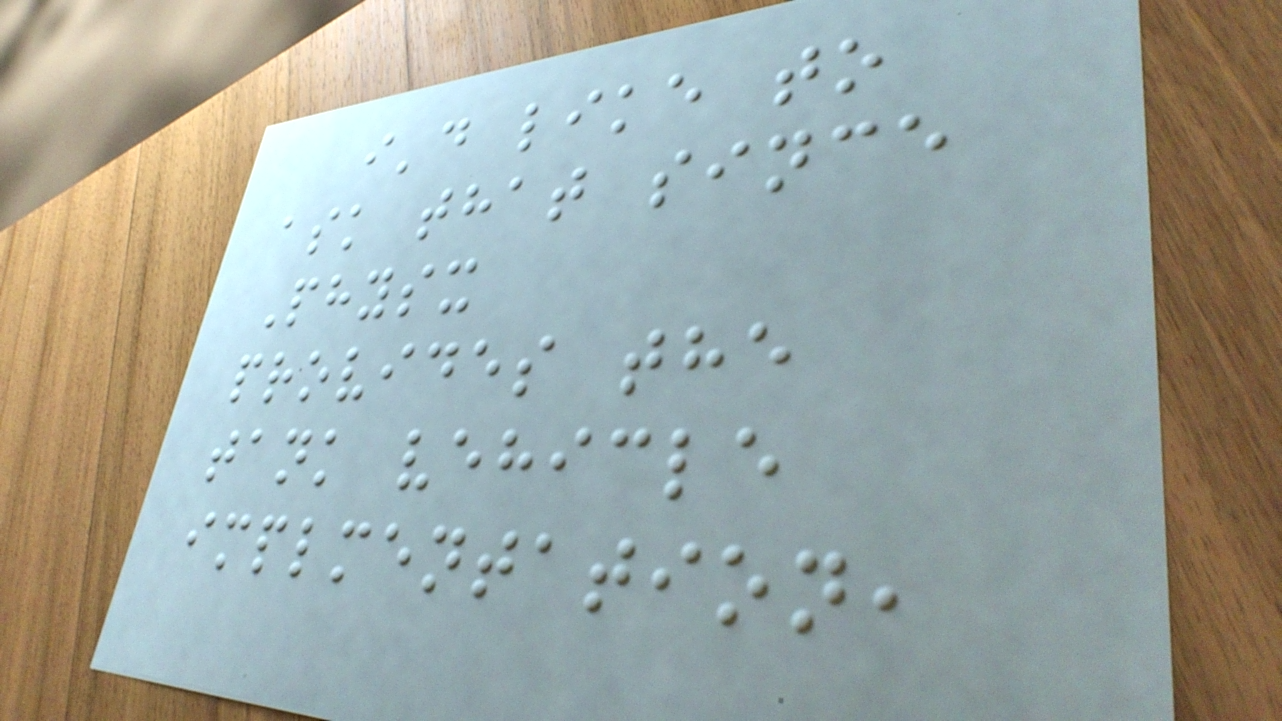i'd like to
ask that since
Physx
provides the
tank vehicle
implmentation,
